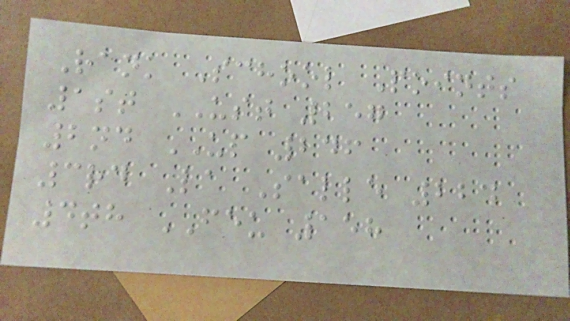Rank School Points
1st UST 257
2nd UP 246
3rd La Salle 224
4th FEU 158
